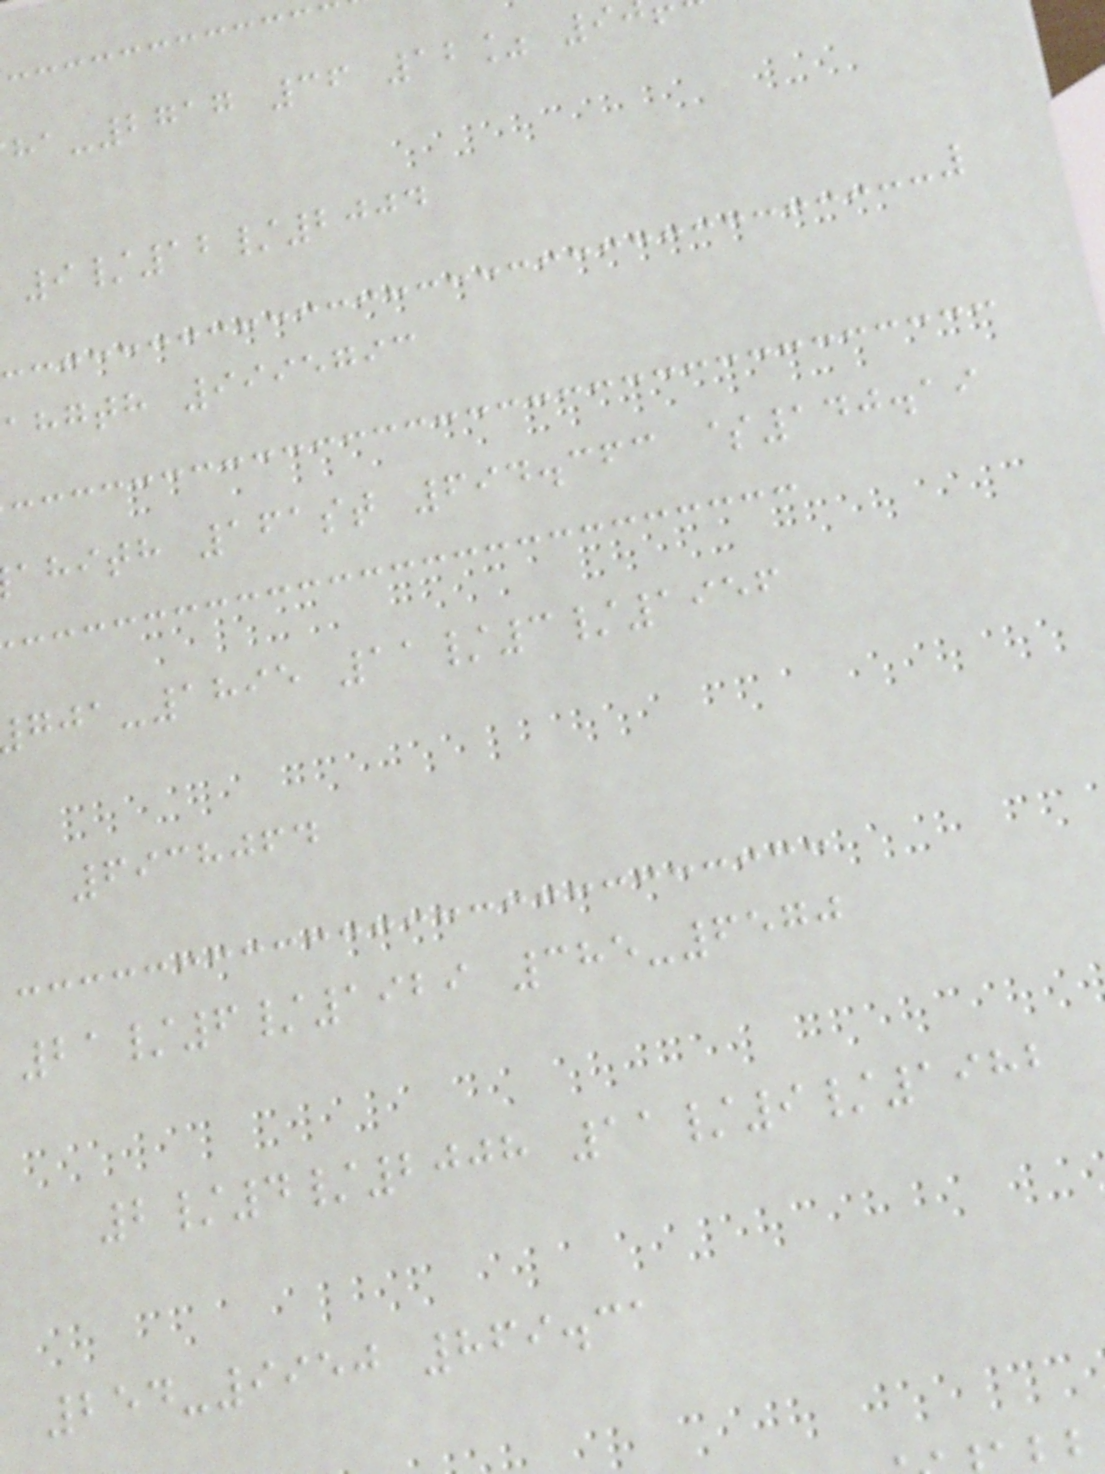-2717 36 12% 9
9/12/2004
ahgth 9995793
ahith 161st 694.363 $140.19
-1895 11/3/1956
6938064
21/6/1929 385-6570
2/4/2008 11/9/1982
254-9950 869.31
